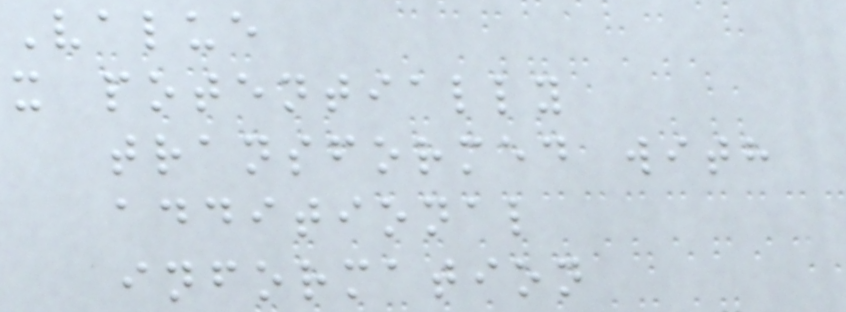Value
x potentially
transformed with
additional
information
